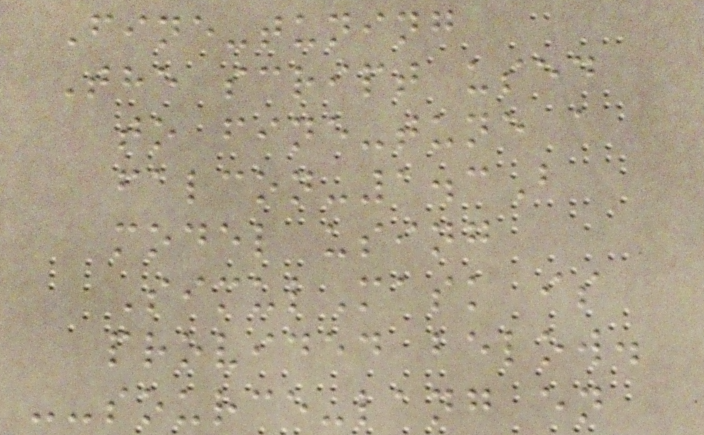Fine-tuning
The script used
to fine-tune a
falcon-1.3B
model using
SimulMask is
provided below.
--source-lang en
